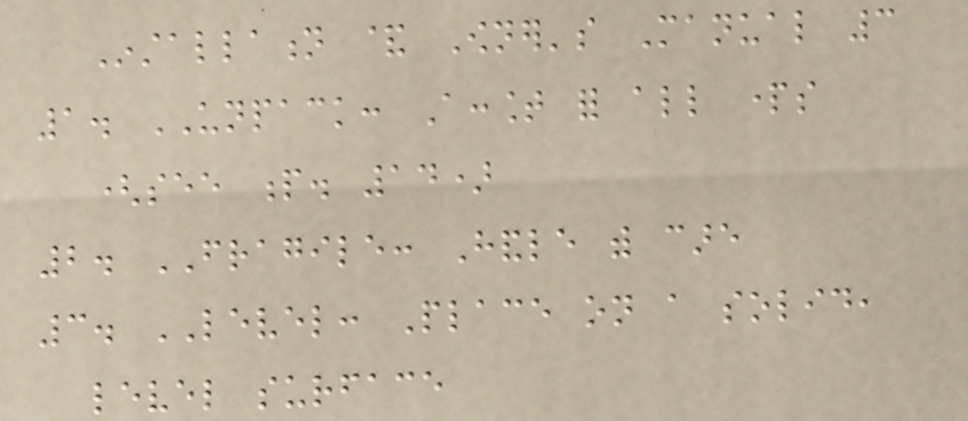Installation & Owner's Manual 3
1. UNPACK: Account for all parts
(see p. 14)
2. FRAGILE: Handle with care
3. LEVEL: Place on a solid,
level surface
